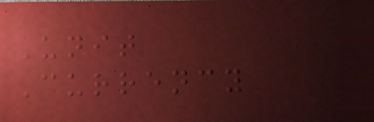Unit
Currency
